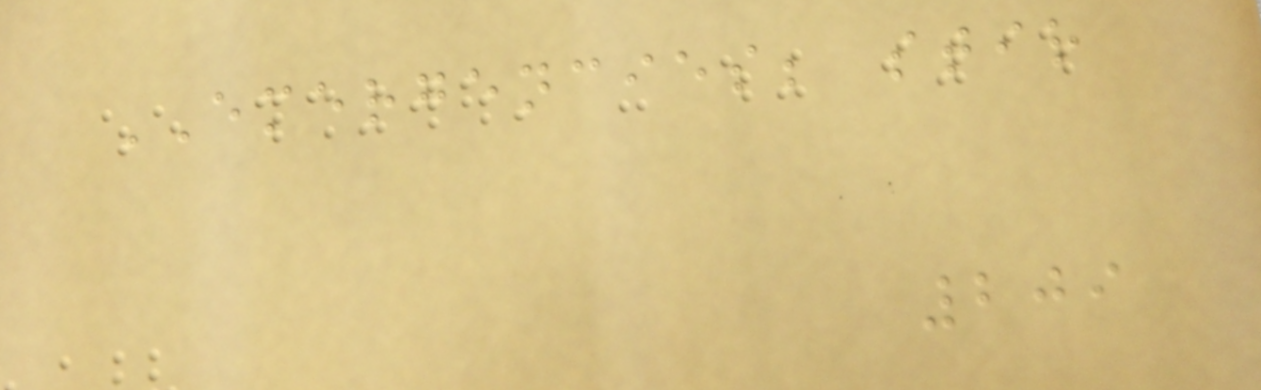EMERGENCIES; stir
209
